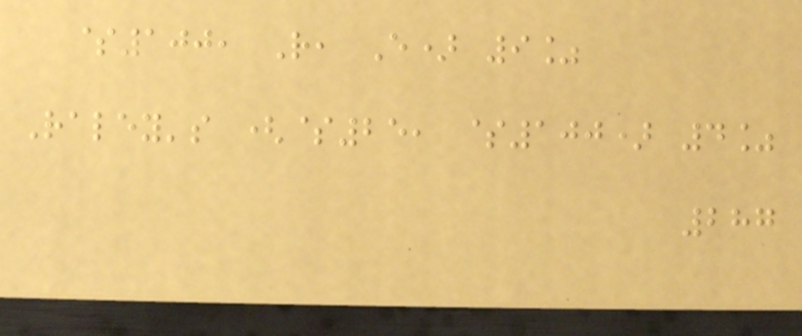$100, R, E) 9%
Raley's ($25, $100) 4%
287
